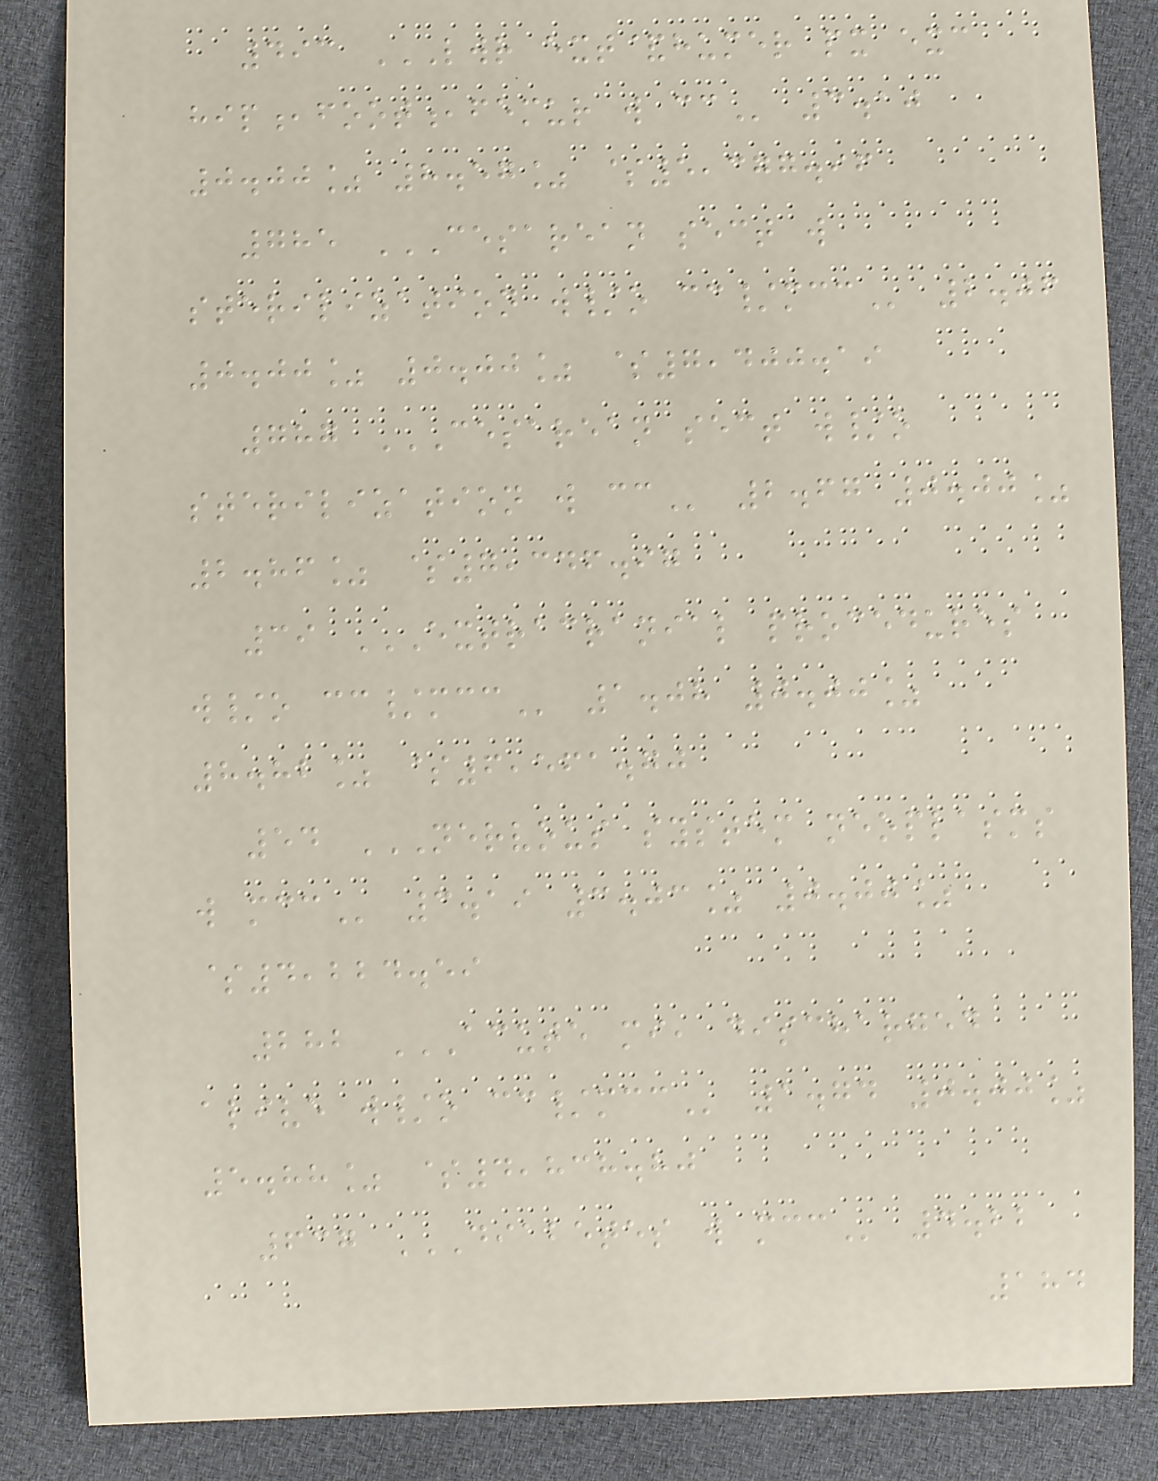493 LWR EXT&HUMER PX EXC
HIP,FOOT,FEMUR W CC 3.10
0.00% 8.57% $5,377.96
785 CESAREAN SECT W
STERILIZATION W/O CC/MCC 2.06
0.00% 0.00% $7,400.19
787 CESAREAN SECT W/O
STERILIZATION W CC 2.67 0.00%
2.86% $7,346.97
39 EXTRACRANIAL PROCEDURES
W/O CC/MCC 1.08 0.00%
8.82% $6,561.70
54 NERVOUS SYSTEM NEOPLASMS
W MCC 3.19 3.03% 0.00%
$4,224.59
282 ACUTE MI, DISCHARGED
ALIVE W/O CC/MCC 1.74 0.00%
5.88% $4,838.80
637 DIABETES W MCC 4.22
184
